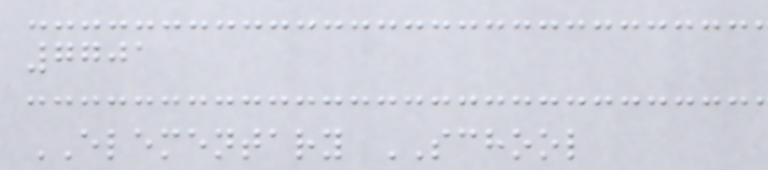7701
ELEMENTARY SCHOOL
